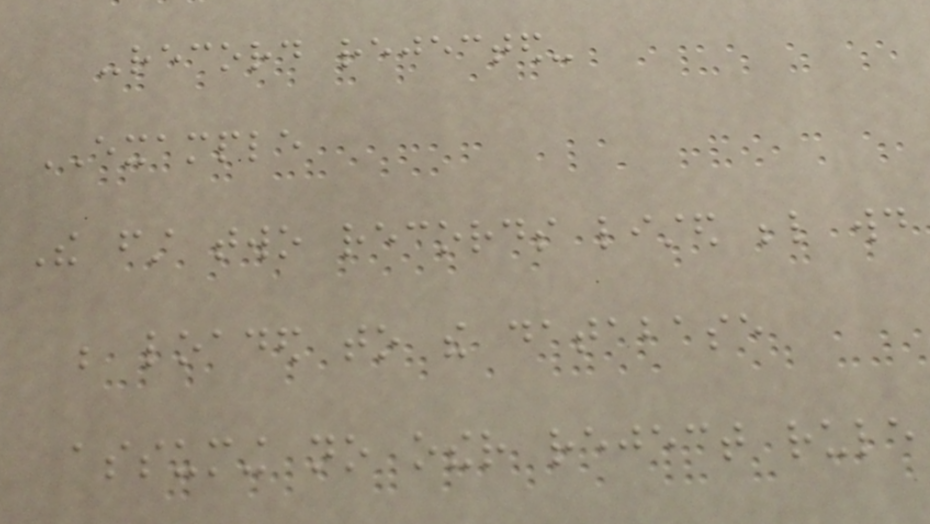-record rejected-
EXAMPLE
The first two records listed below would
be loaded to the database
assuming no other reject rule
